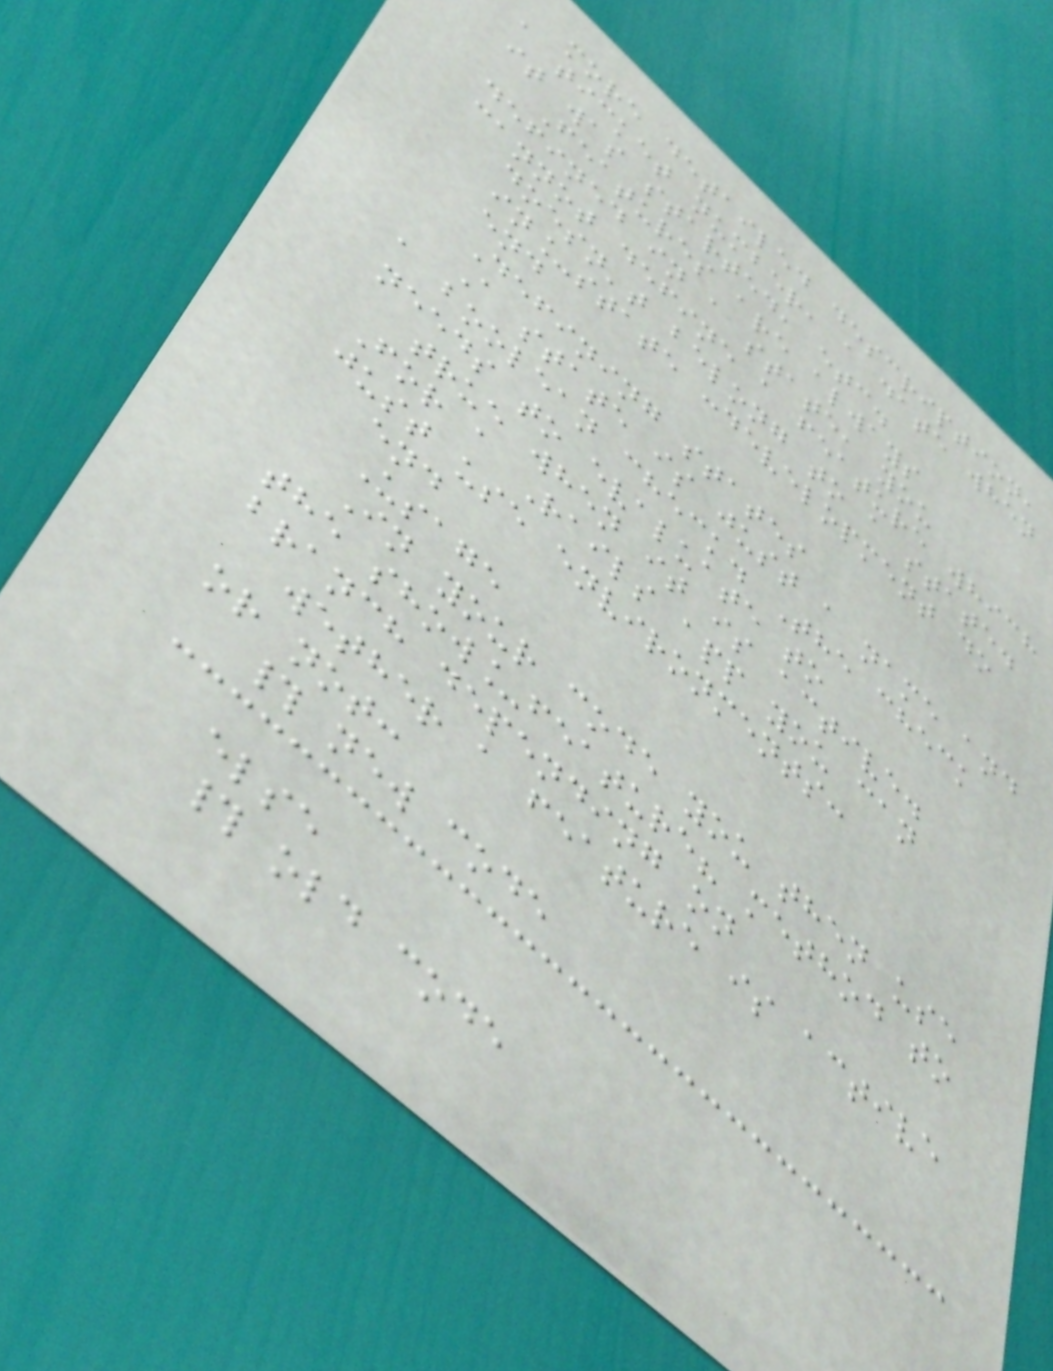more detailed description,
a ticket number, a date when
it was started, etc.
Features are always
defined in a state, you
cannot define a feature which
doesn't belong to a state.
in_state :development do
end
Defining states
A state is just a name and
a boolean check. The check
needs to evaluate to
true when it is active.
For a Rails app you can
just use environments:
end
Usage
In your code you then use
the show_feature? method to
branch depending on
wether a feature is active
or not:
# new code
else
# old code
